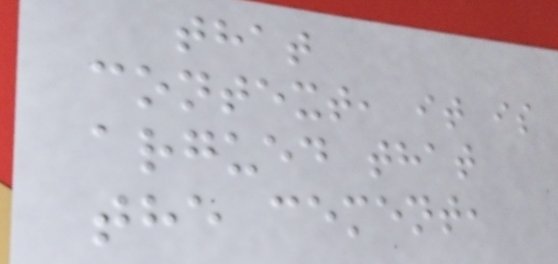that
context, it is
argued that
the cement,
